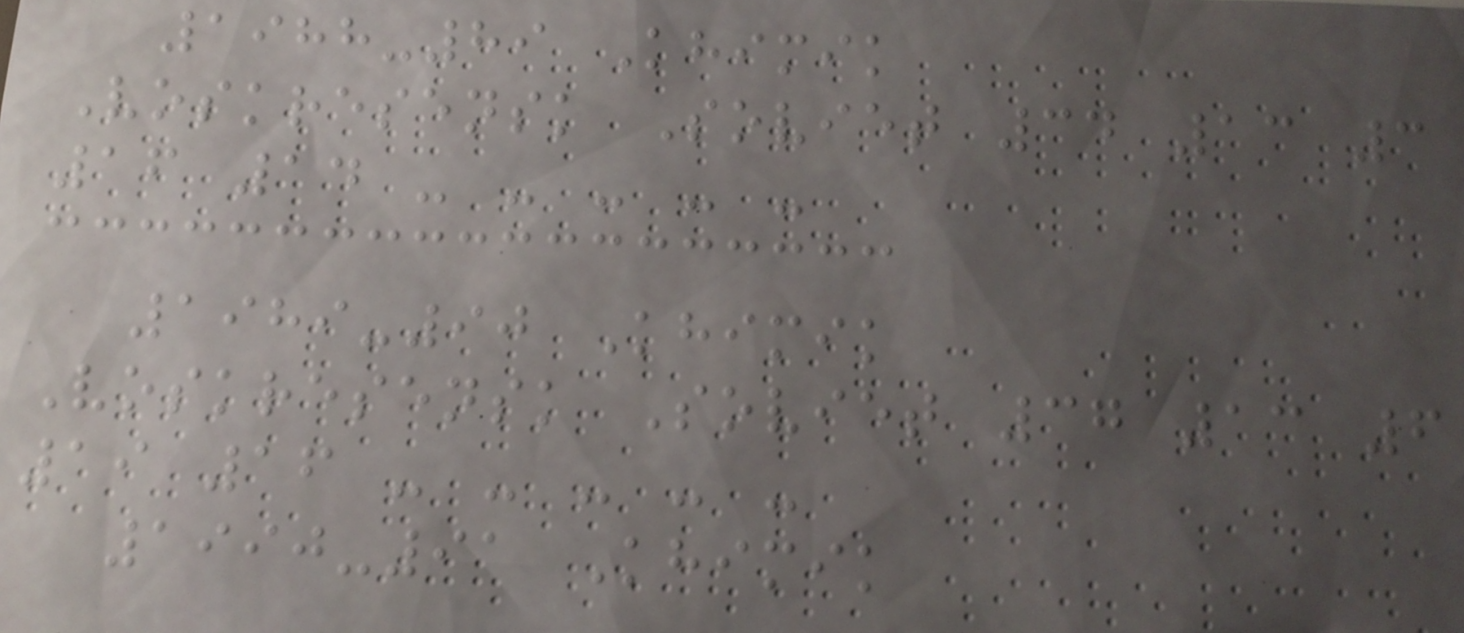1988-89 Khimik
Voskresensk Soviet 34 13 3
16 14 - - - - -
1989-90 Khimik
Voskresensk Soviet 37 13 6
19 16 - - - - -
1990-91 Khimik
